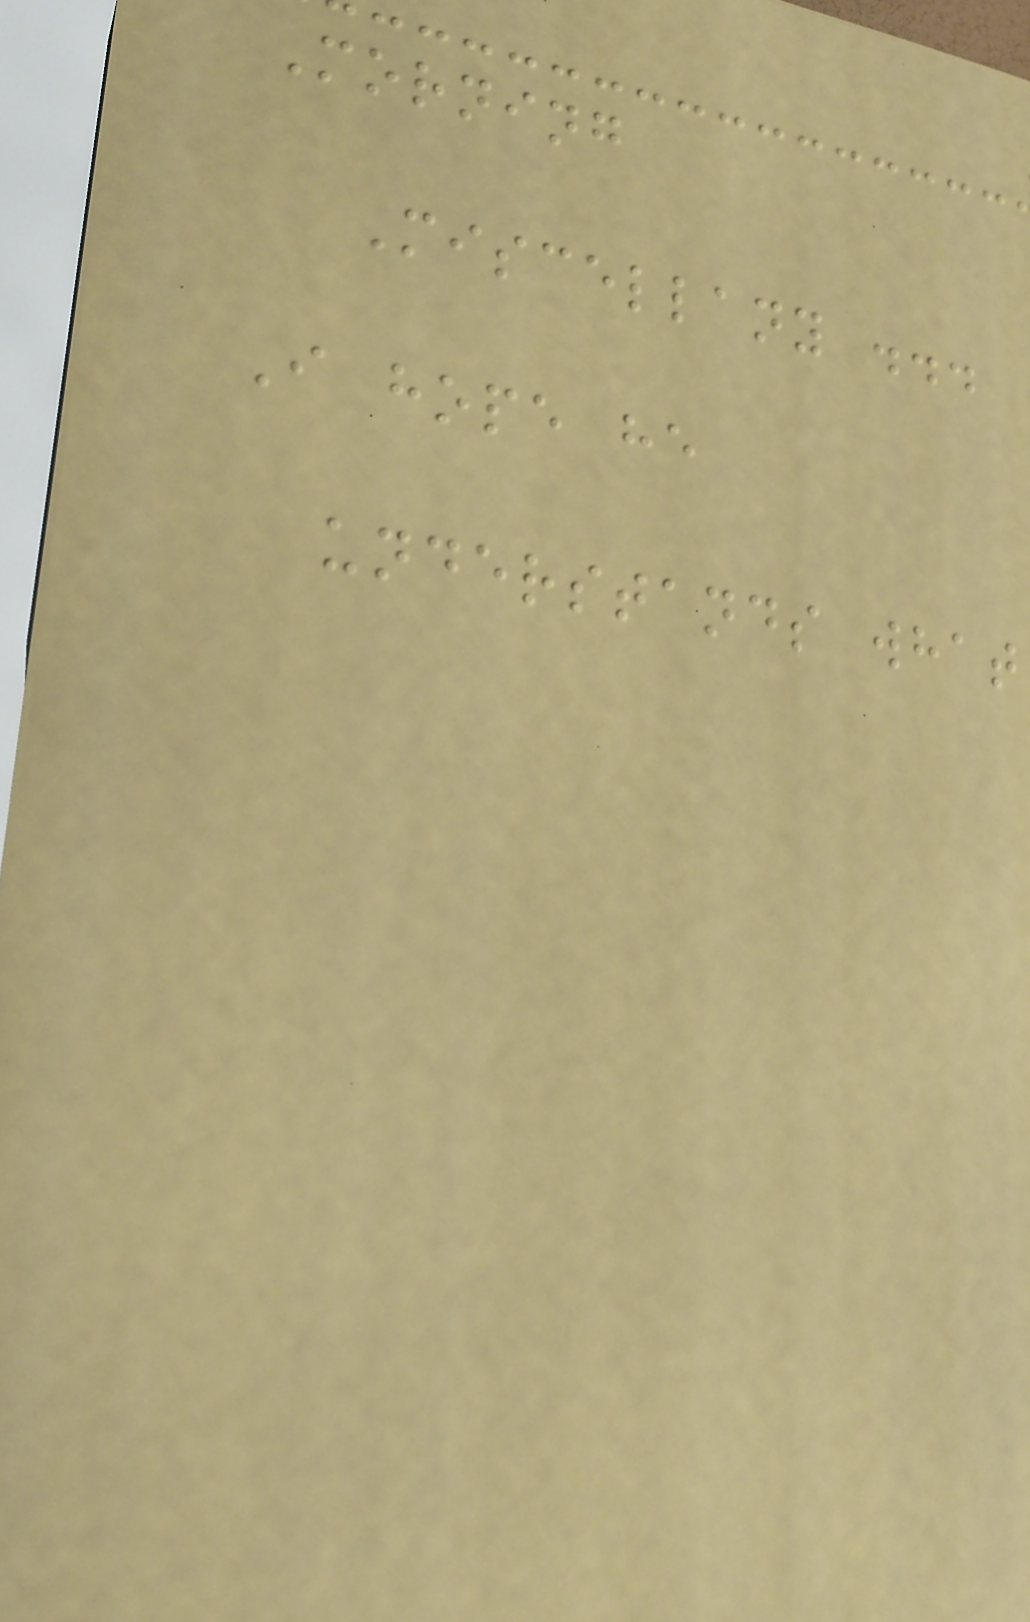Morning
Miscellany ...
I hope he
understands what
